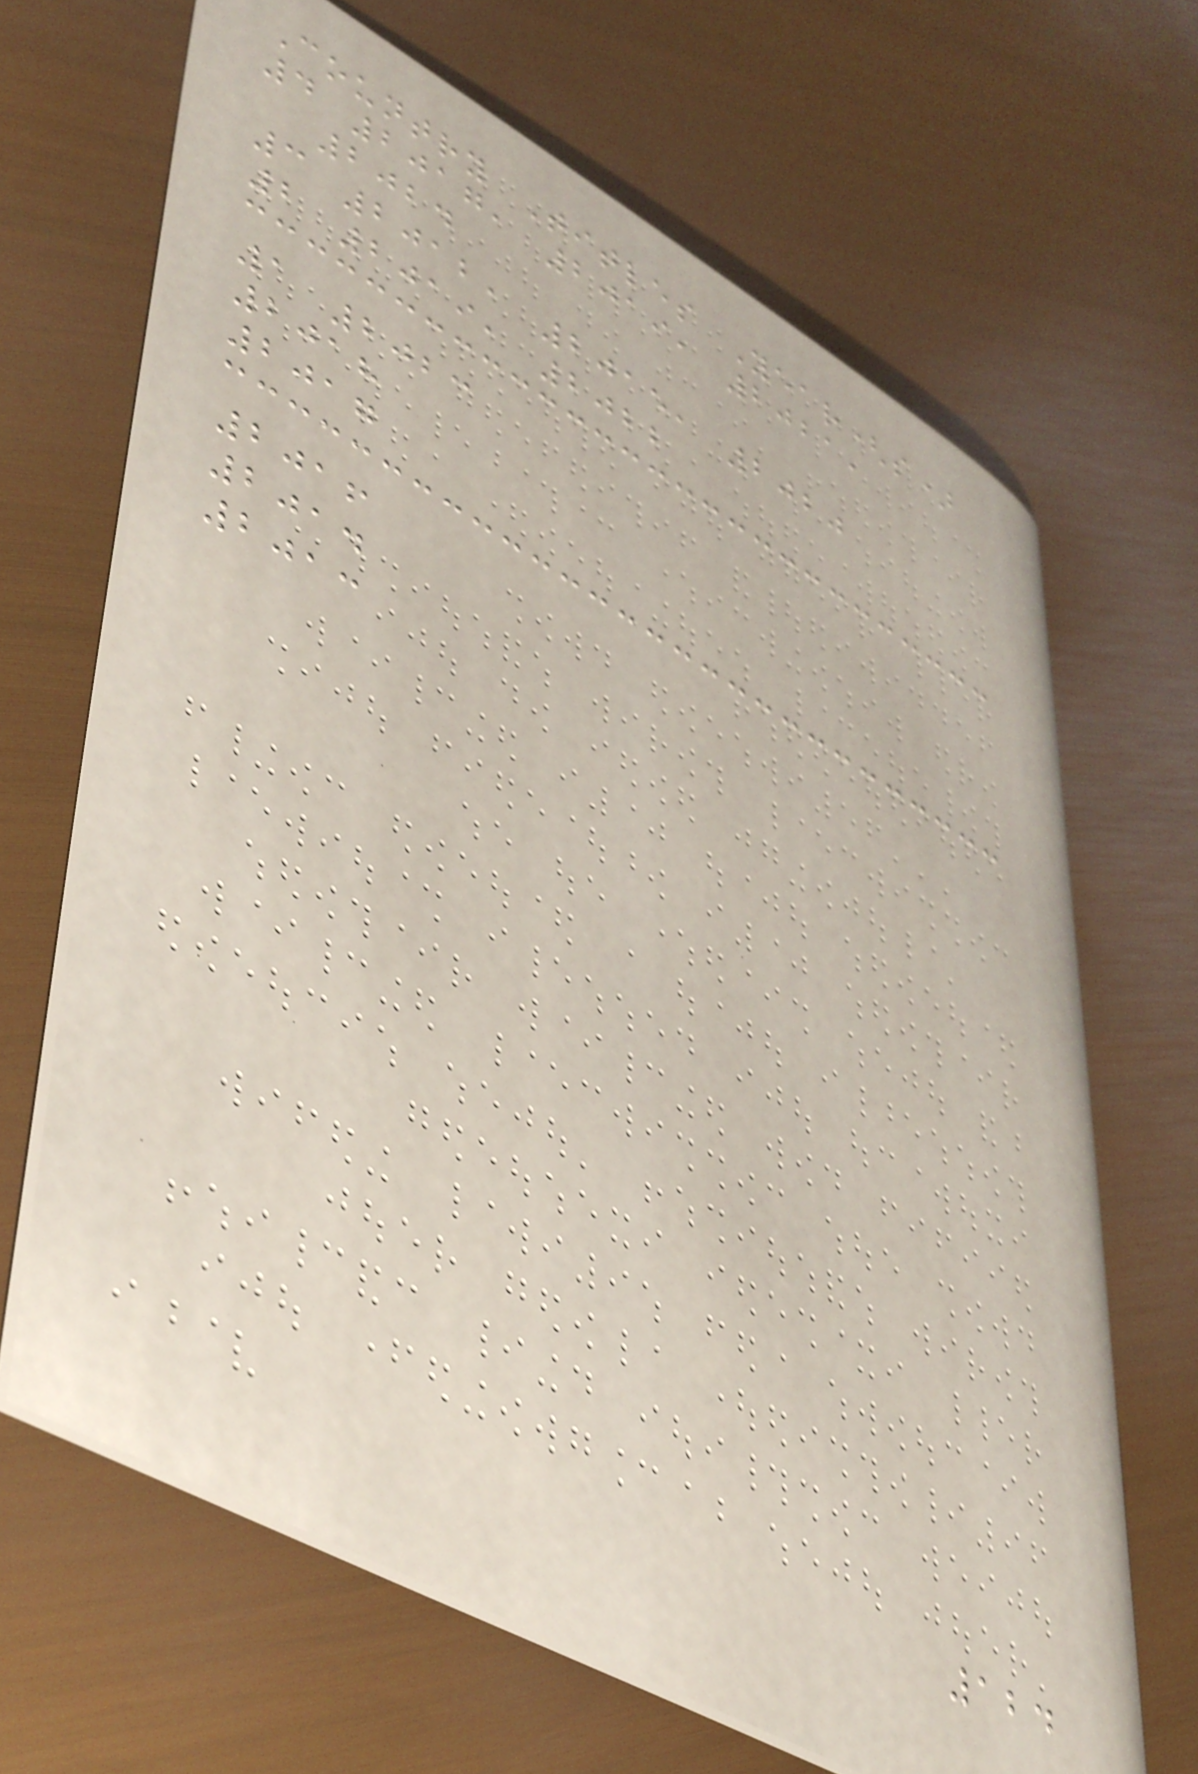Country Titles Year(s)
4 2017, 2019, 2021,
2024
3 2012, 2015, 2020
2 2019, 2022
1 2023
2018
2017
2016
2014
2013
124
